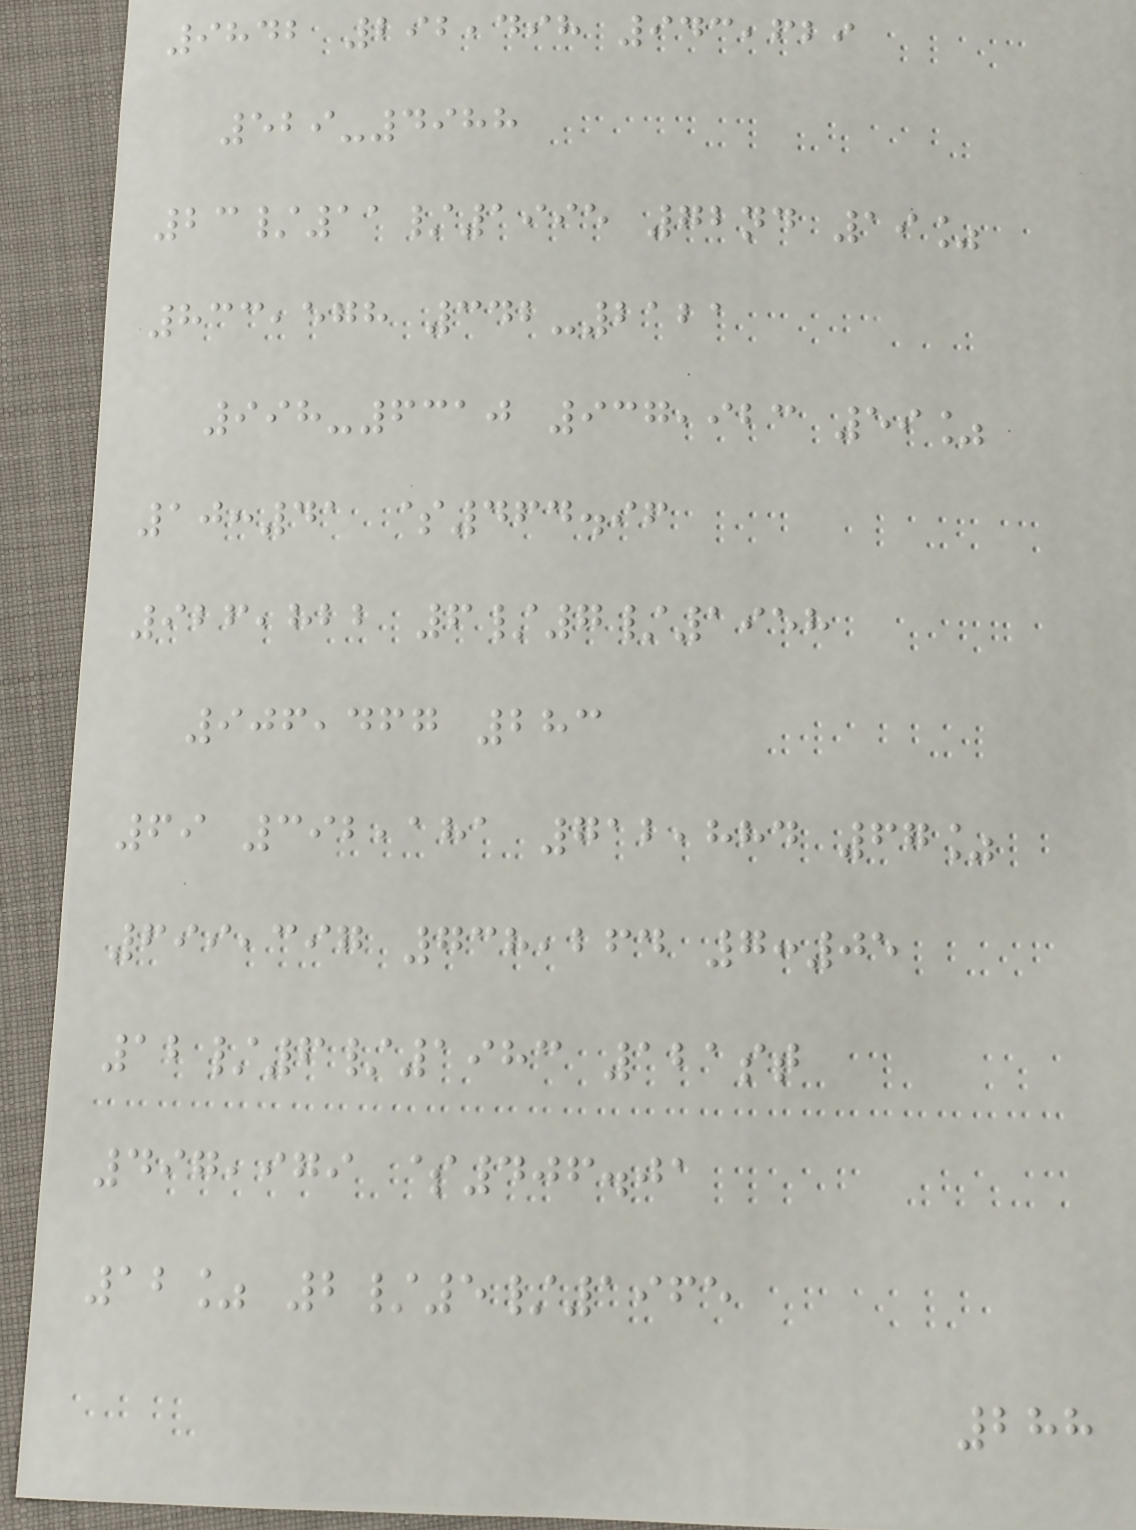9842 292,498 943,629
529-4988
23/11/1995 72nd 19%
833,578 342-2121
998-6310 937,923 59%
10:41 $464.96
926,822 6/7/1958
906,467 283
69 392,181 712,884 67%
699,397 738,264 7:05
12/6/1983 121st
497,979 $406.01
12% 2/5/1965
288
